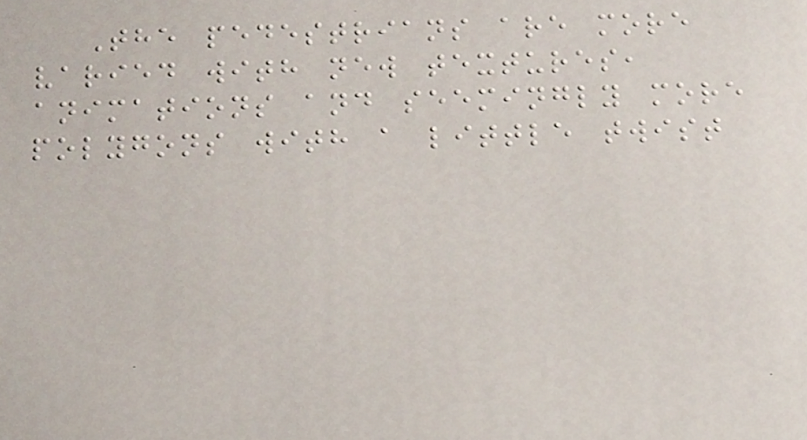The pedestrians are more
varied with new textures,
animations and seemingly more
polygons with a little twist
